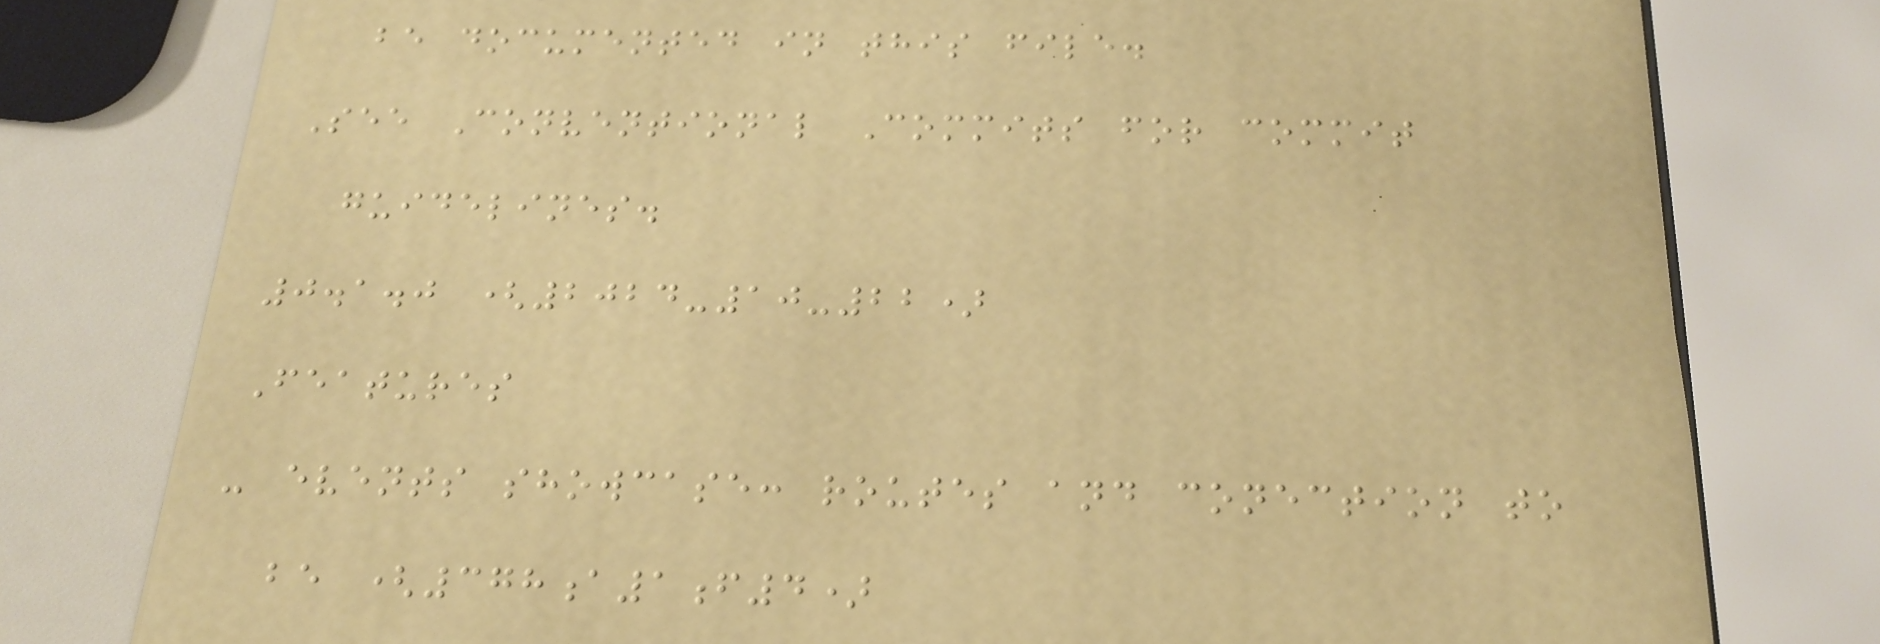be documented in this file.
See Conventional Commits for commit
guidelines.
0.1.0 (2024-10-22)
Features
- events showcase: routes and conection to
be (378a1f4)
